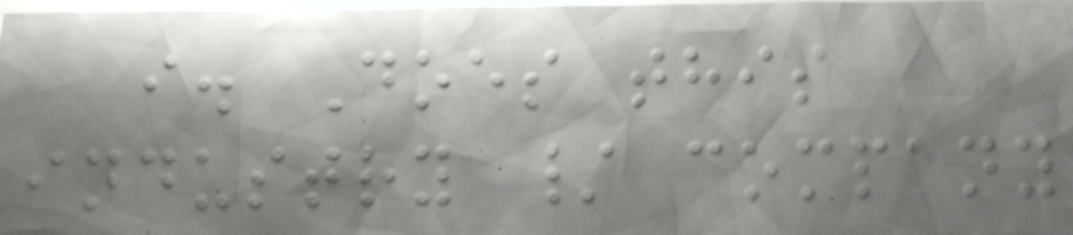i. Does this
industry / company
